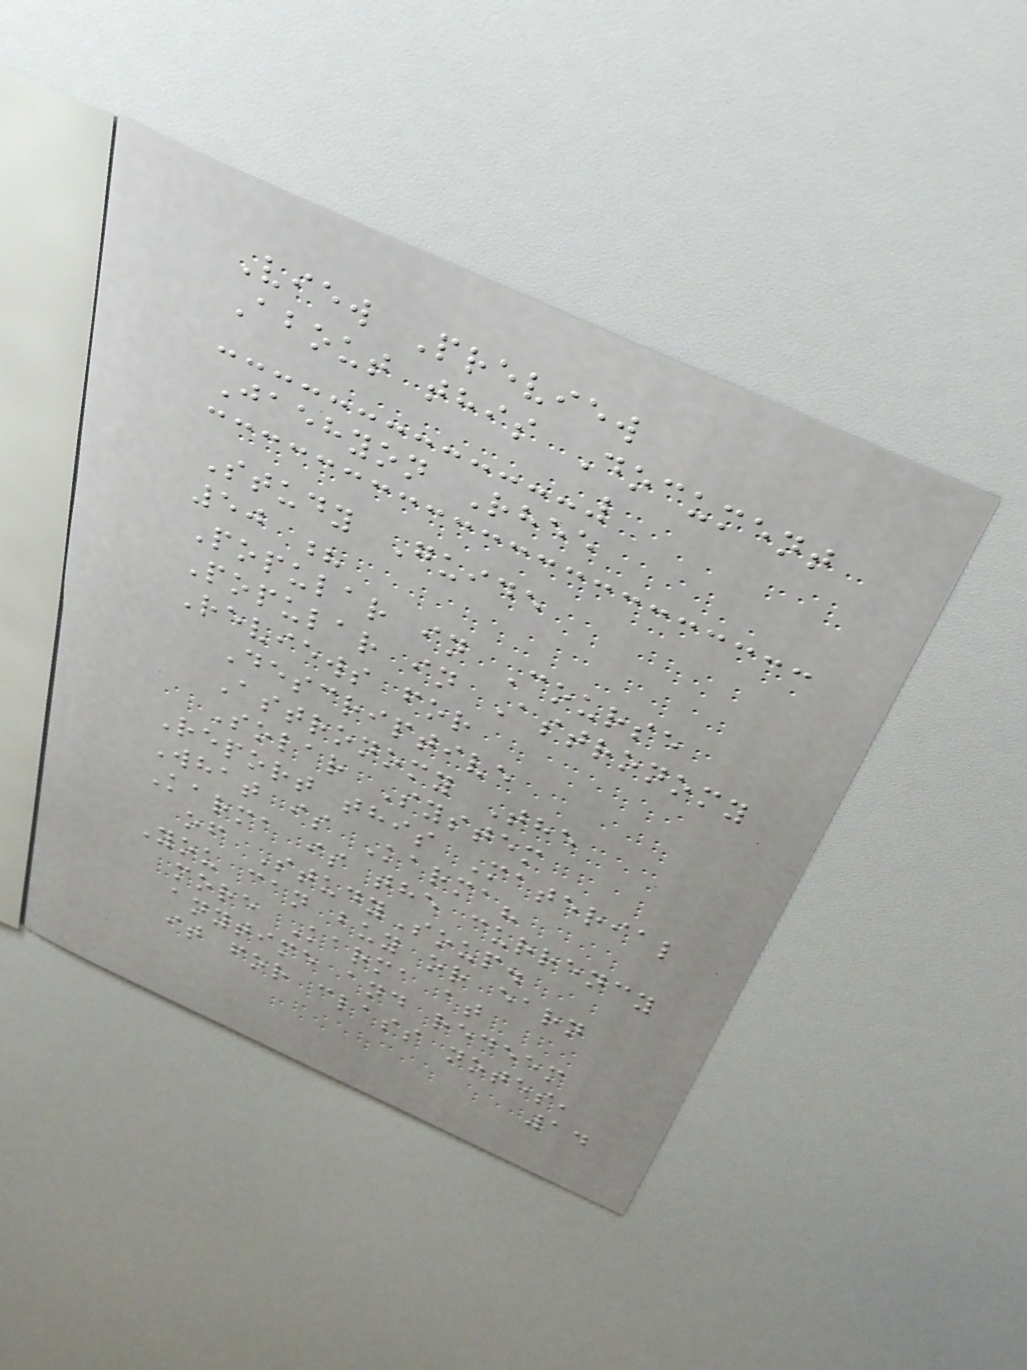View Preview
About this Document
Jaehyon Rhee
Study Guide
50 ?
Popular in Course
Popular in Astronomy
Reviews for
Descriptive
Astronomy The
Solar System
Report this Material
What is Karma?
Karma is the currency
of StudySoup.
You can buy or earn
more Karma at
anytime and redeem
it for class notes,
14
